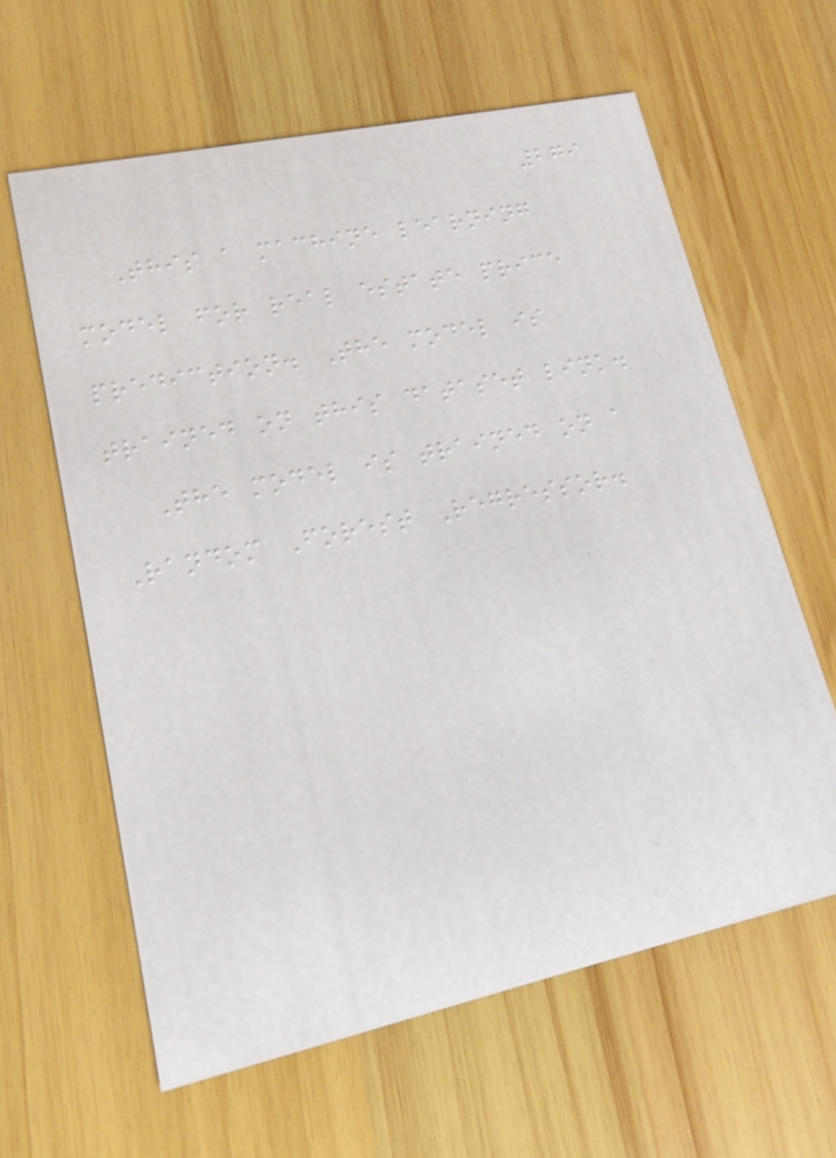279
This a machine learning
model for real estate price
prediction. The model is
trained on this dataset link.
The model is trained on a
Random Forest Regressor.
